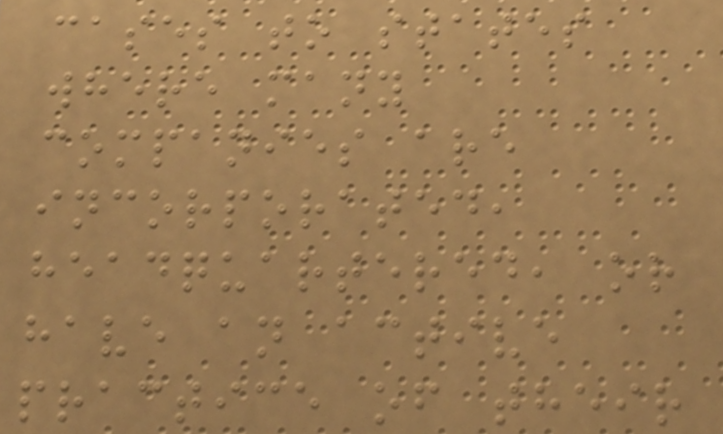cases to states
where many
companies are
incorporated,
headquartered, or
have an active
practice of their
